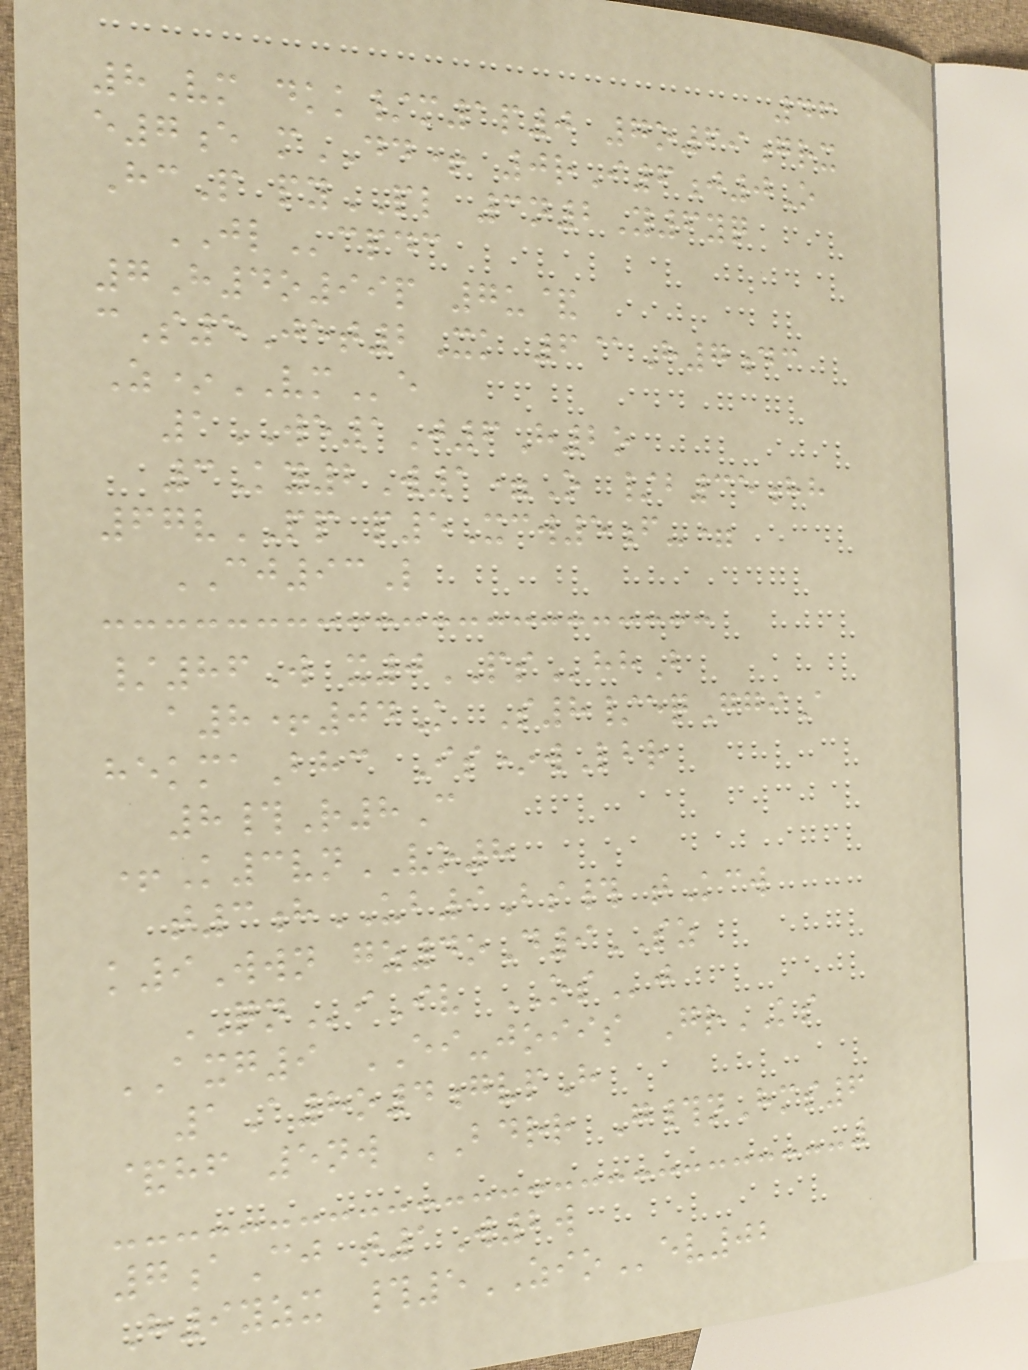46
8Vm dkk/m1p0 7o69grx
e7e mDD+ 0rI6j0O
HcP pyPL 3n2Y6yq
JLcpdc
7H4o99p 7u&
cS5Jet2Xk 6@H7dc
Z*VMe
1WE1J6H2o
3Ky2W1=O /b35hh
67vPP p5Xcw5f-=
CJ93L
/86W x0PShhB
a8+04K S8/eqGgiA
hekmaBhc Is*wLbr
8#R8C
+K3vnVO8
t3hUB9Bs# tKcw
k9Wwn gz4oD9SZ
QNiIv OSj
AXG9 EI-joiis GrKS
1A8o4gvpH
&hf 5nw BDRR G#nHms6
7aCj t1W2w
H9yzx #5ZIOev02
